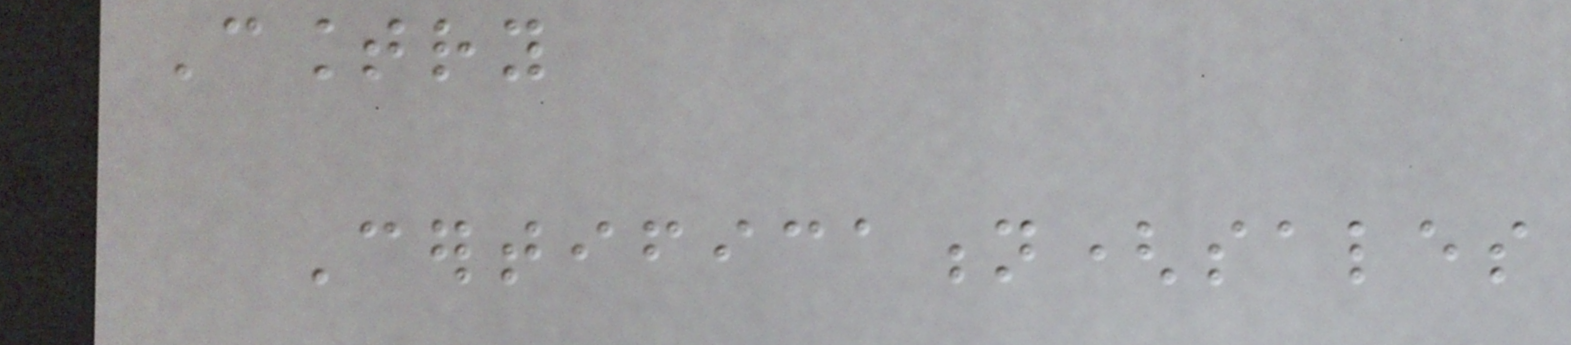Country
Certification(sales
